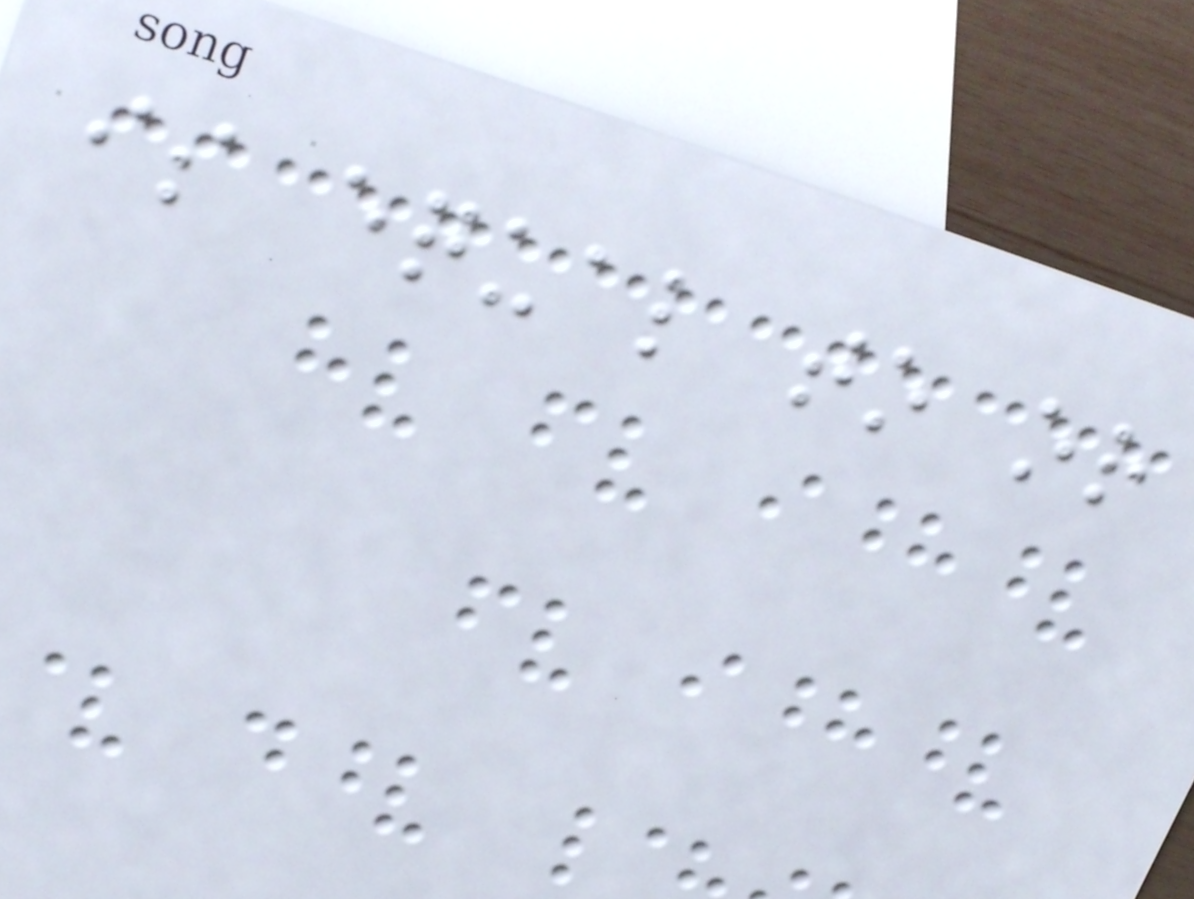is equal to or
